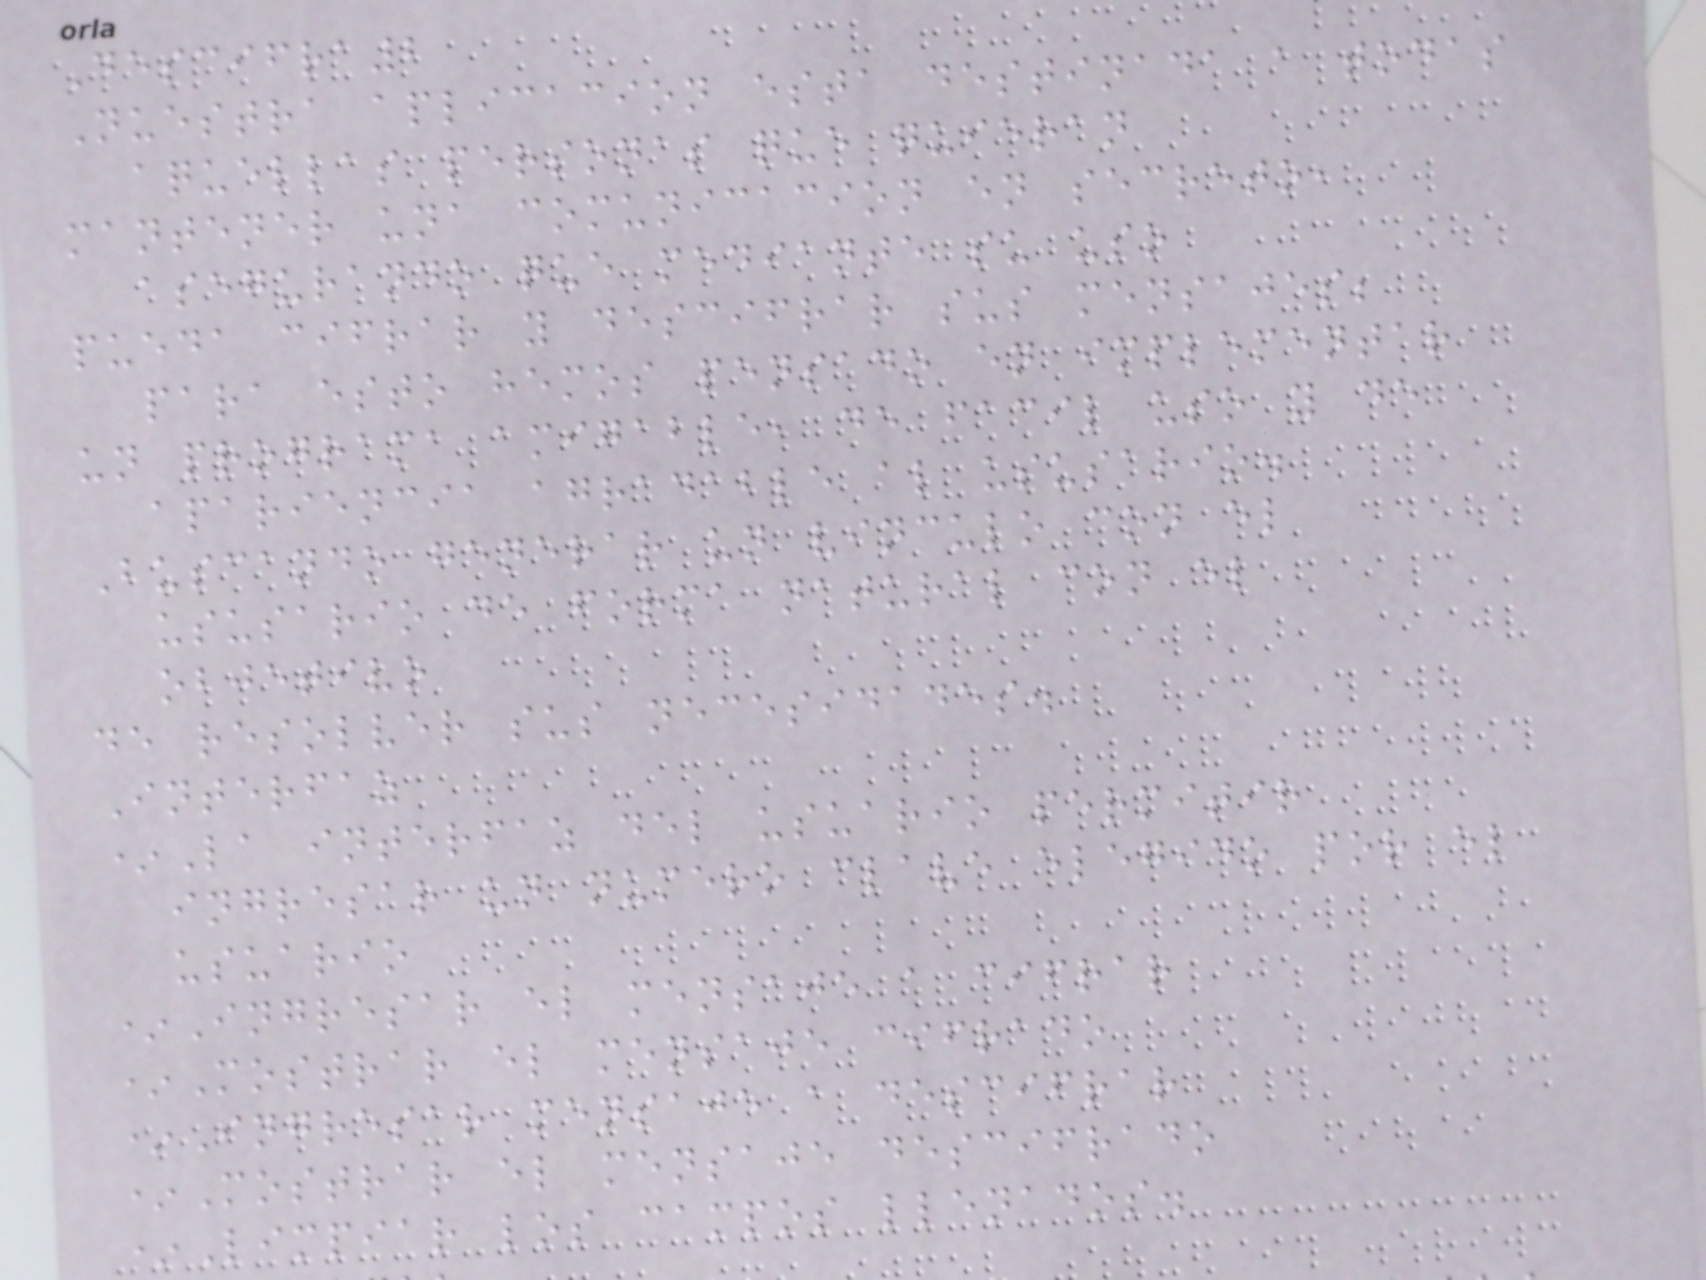Descifra2
Nuestra aplicacion esta destinada a todas
aquellas personas que quieran
mantener una comunicacion en secreto,
asegurando que mediante su uso
pueda cifrar y descifrar sus mensajes;
para esto hemos pensado en implementar
un programa amigable, de facil uso y de
apariencia agradable al ususario.
Buscando generar un vinculo con el
ususario de forma natural con el
objetivo
de resolver sus necesidades.
Interfaz
*La interfaz del usuario permitir
ingresar un numero clave elegido por el
usuario
*Ingresar el mensaje a cifrar
*Mostrar el mensaje cifrado
*Ingresar mensaje a descifrar
*Mostrar el mensaje descifrado
*Limpiar los campos llenados.
